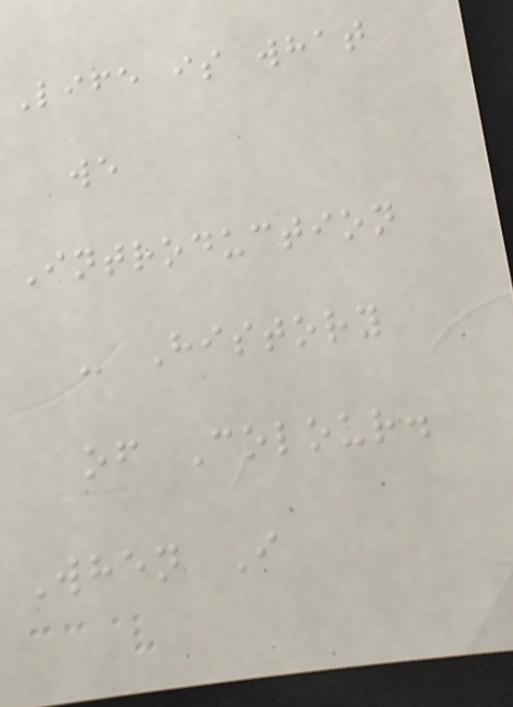Life is what
we
Introduction
- History
of Colour.
When I
